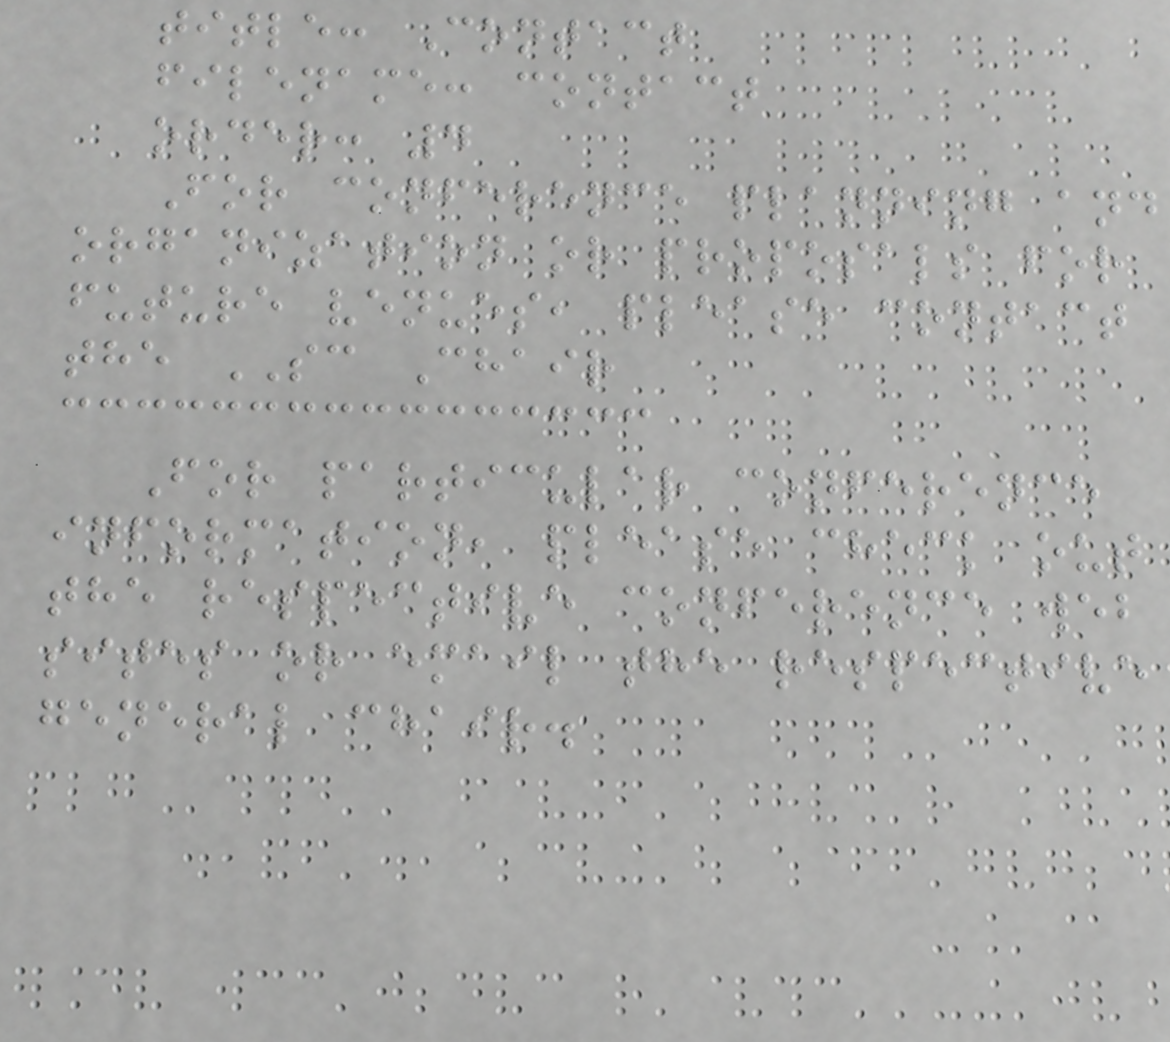title: Contact
filename: contact
order: 4
For conference planning and
organization or proposals for
future venues, please contact
the SC Chair
For particular conference
information, please check out
the respective conference web
sites or email the respective
general chair.
